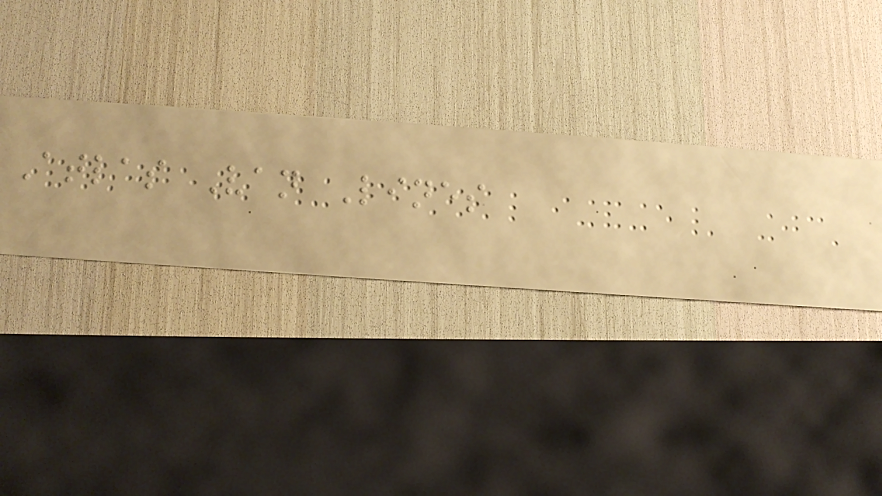Atlas Van Lines
